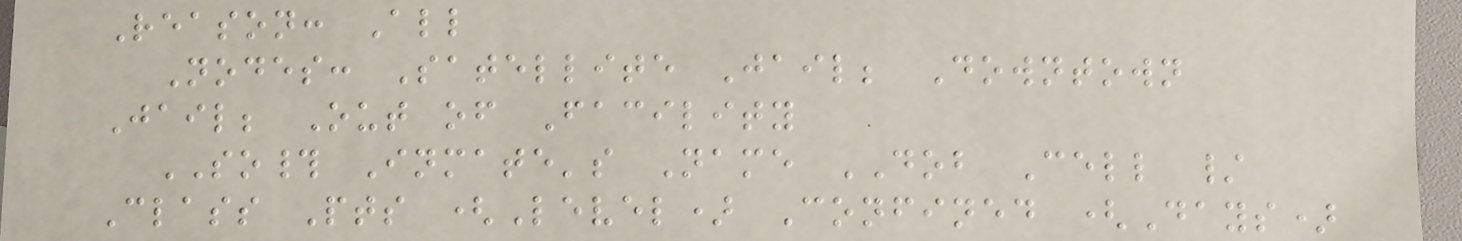Reason: All
Nodes: Satellite Jail; Downtown
Jail; Out of Facility
SO# Inmate's Name DOB Cell /
Class Pts (Level) Confined (Days)
